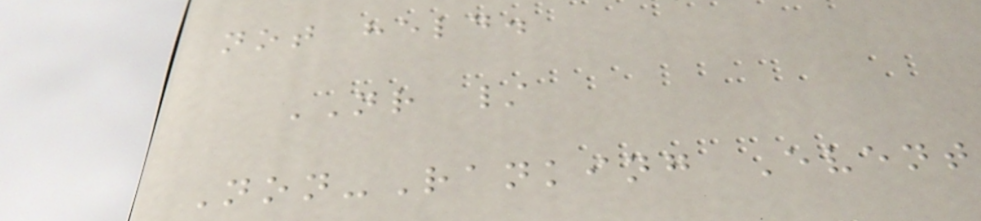not held.
NR /
Non-Ranking Event
